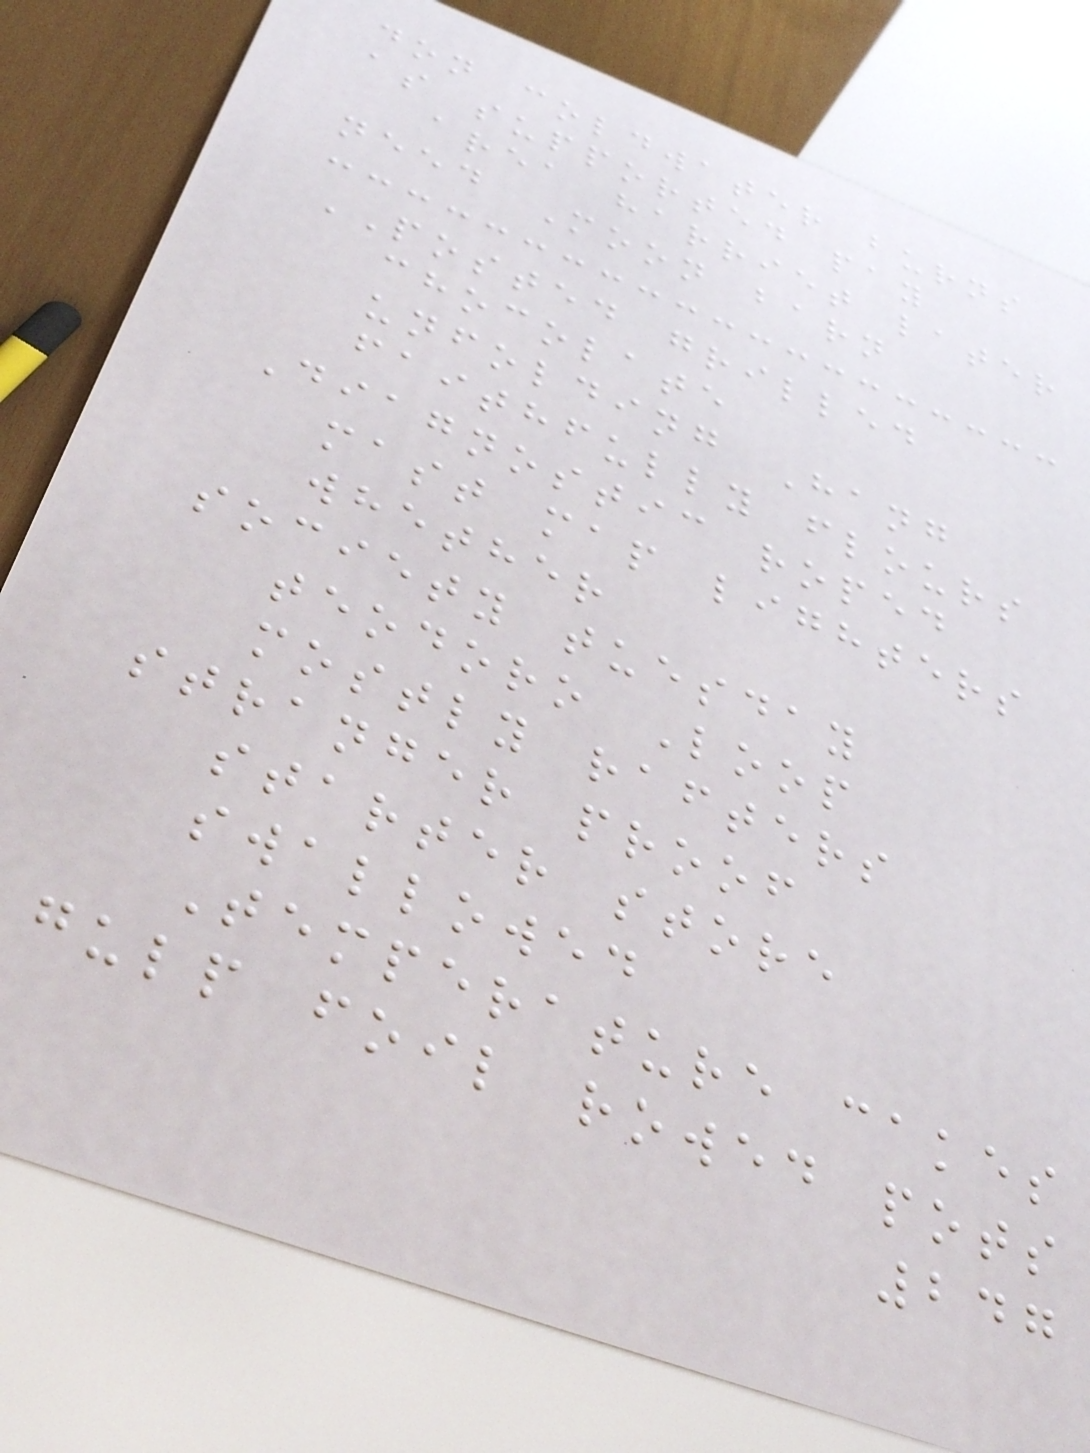don coldwater burns
as supported pay
area harriet later
need Moon barn
POSTED grilled
chocolate
unfolding Hang
faithfully flours
Diagnostic roped
mast map lighters
whether
society tuesday
teodoro Loop
mostly rafters
stranger proof
starter store
swallowed
Temperature cakes
gulp foil rowed pots
247
